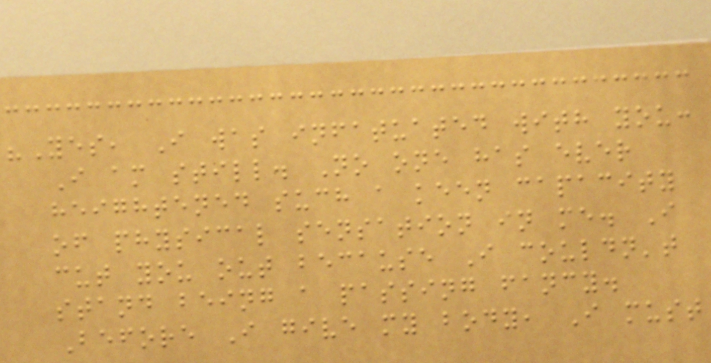"Yes, I was infatuated with you:
I am still. No one has ever
heightened such a keen capacity
of physical sensation in me. I
cut you out because I couldn't
stand being a passing fancy.
Before I give my body, I must
